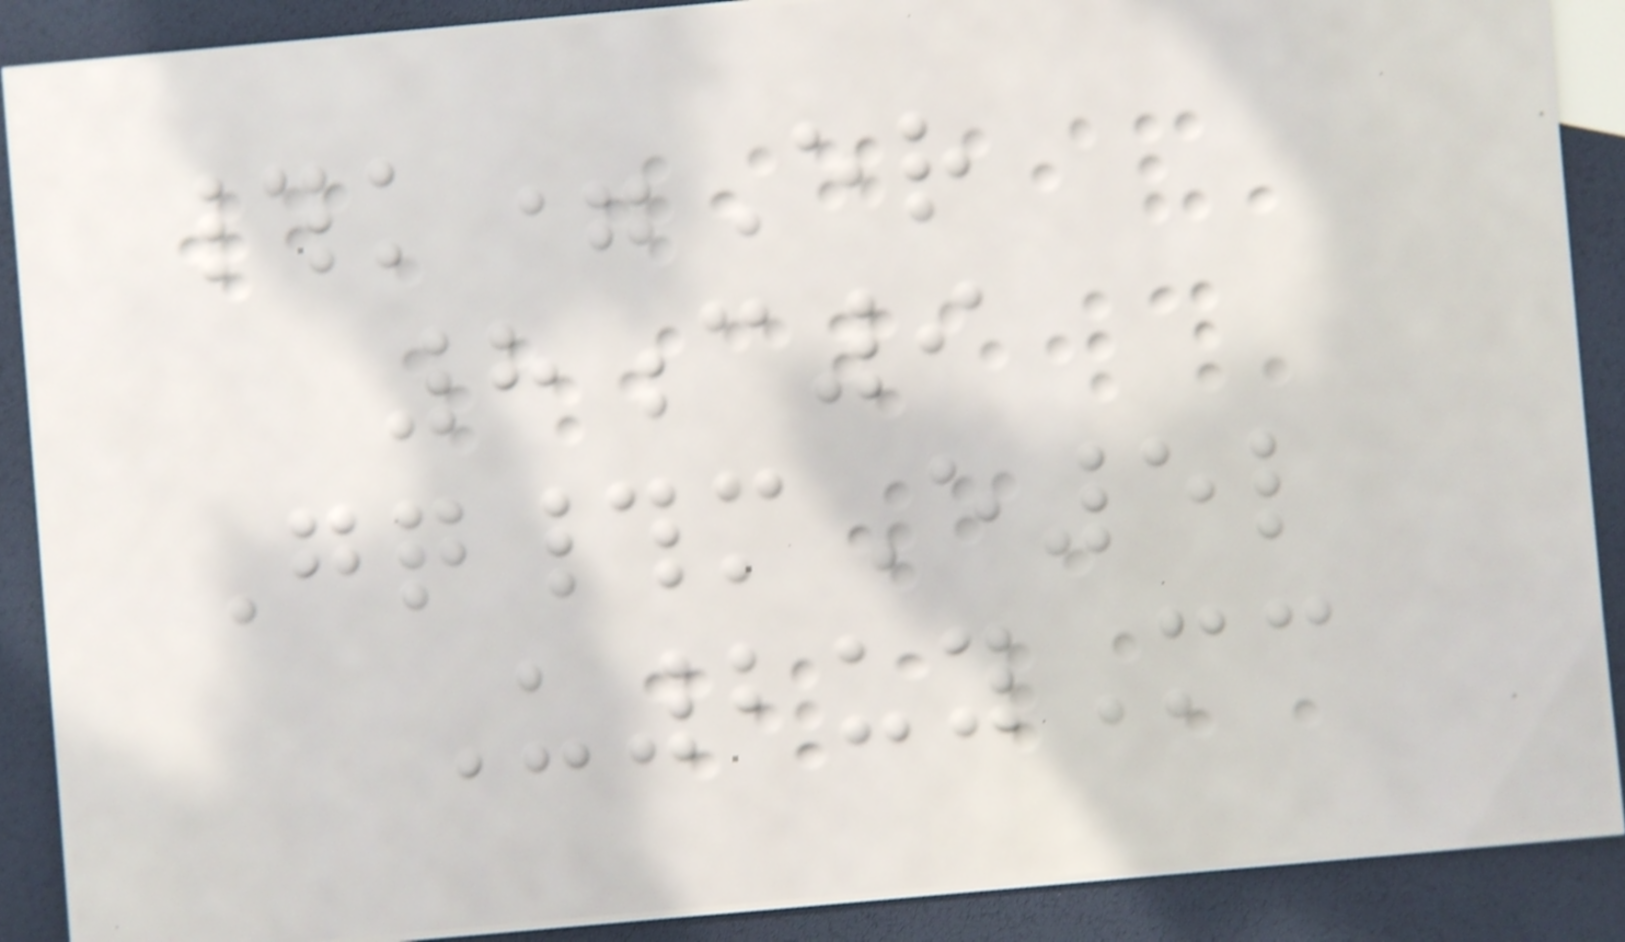#k=Er
8c9
Gq#mE5l
U2uyMc
